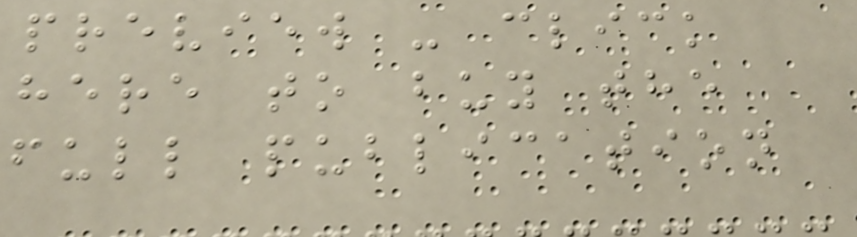preview - click
here to buy the
full publication
